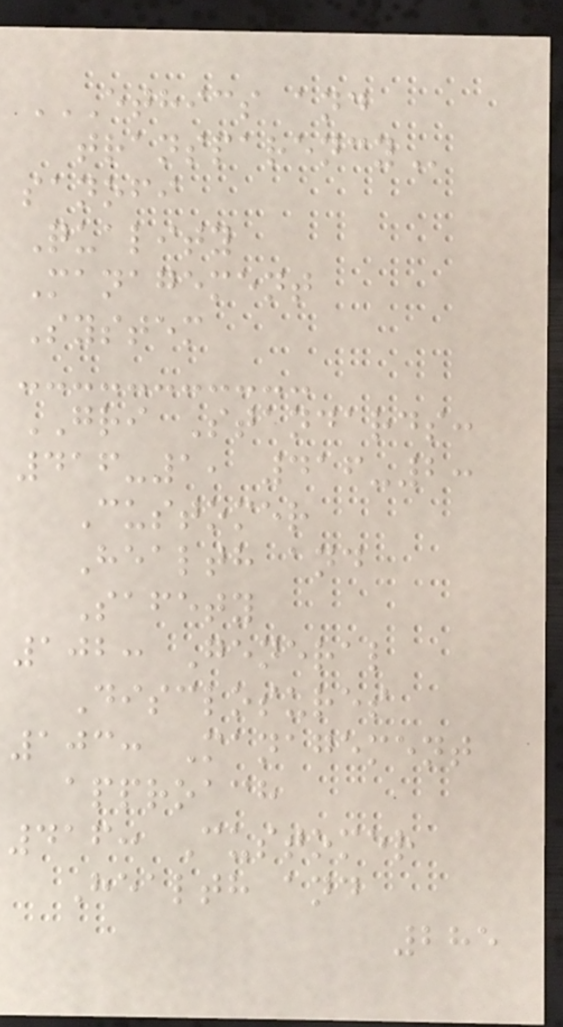ETHICS AND
TRANSPARENCY
sanofi
Quality
Management
System
GRI Standards:
416-1, 416-2:
Customer
Health and
Safety
102: General
Disclosures
103: Management
approach
416: Customer
Health and
285
